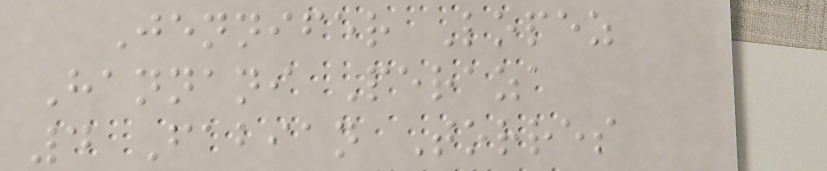Jennifer Lopez
Hannani Peraza
4 Fabian Torres
